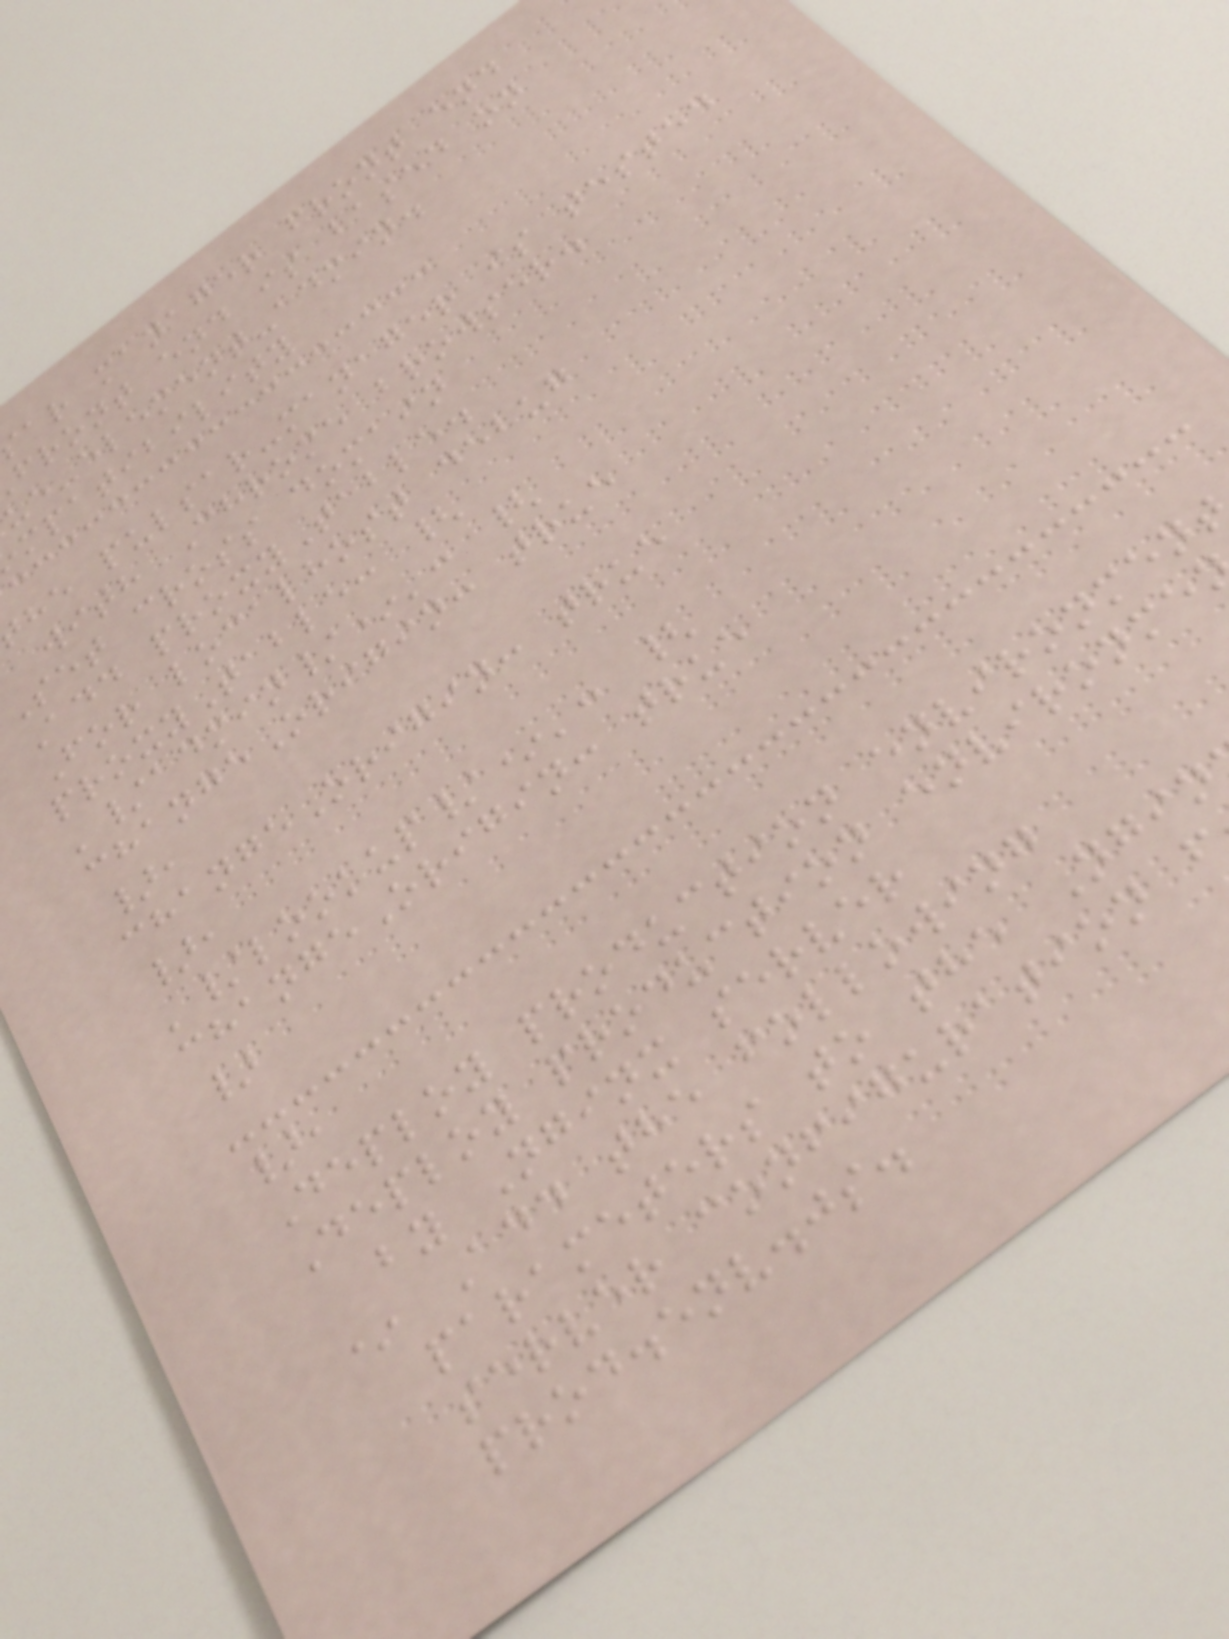ar manager front end
front end is based on
ue-element-admin.
mpatibility
he pulsar-manager is tested
with Chrome browser.
Set cross domain
Add proxyTable.
For localhost debug
proxyTable: {
'/admin/*': {
changeOrigin: true
},
changeOrigin: true
},
'/lookup/*': {
changeOrigin: true
}
},
Deploy production environmen
Deploy production environme
by Nginx server
* Add the following
parameters to the Ngin
server configuration f
prod.env.js.
